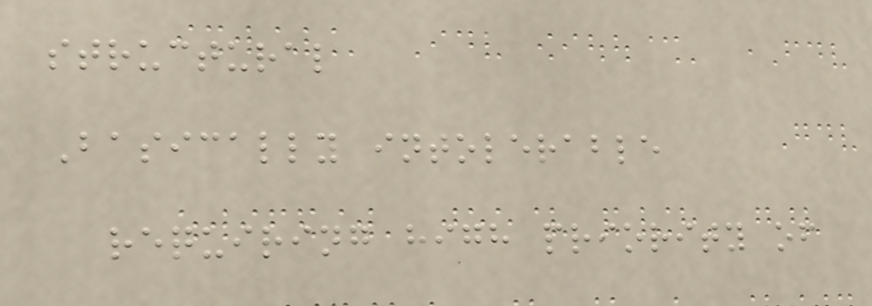structural
Basically intolerable
requiring high priority of
